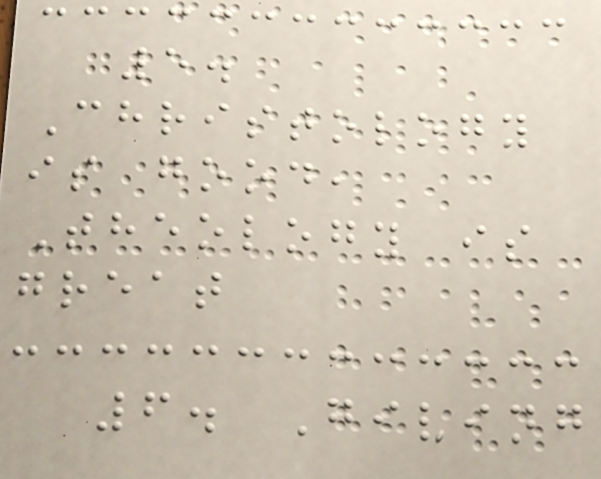5.
Christology
is good,
Theology is
great
6. Giving
